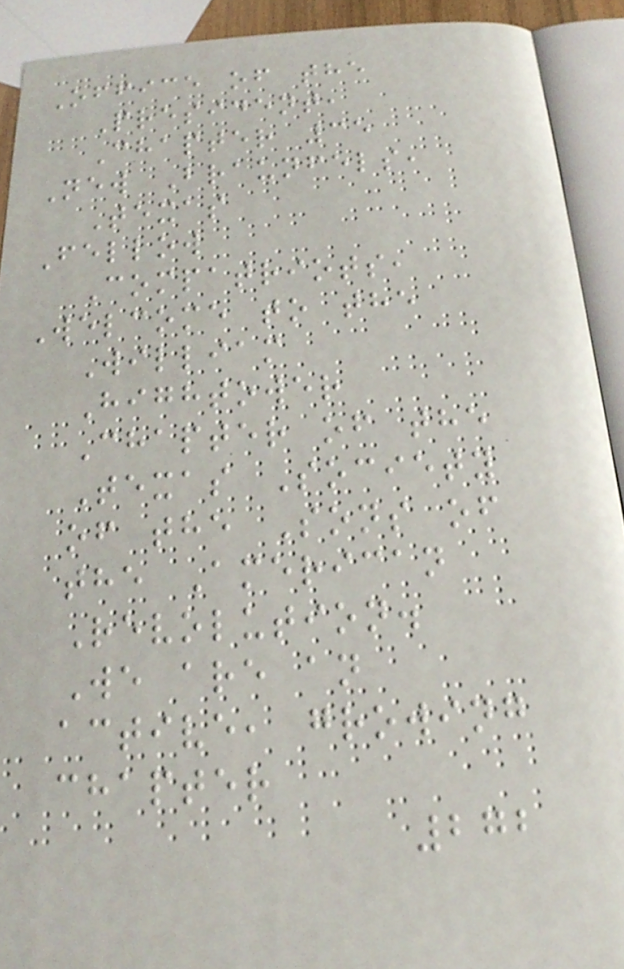Office of the
President,
Chapter 35
New Braunfels,
Texas
Fellow
Compatriots,
Welcome to the
William
Hightower
Chapter of the
Texas Society
of the Sons of
the American
Revolution.
We are an
active, growing
chapter
272
